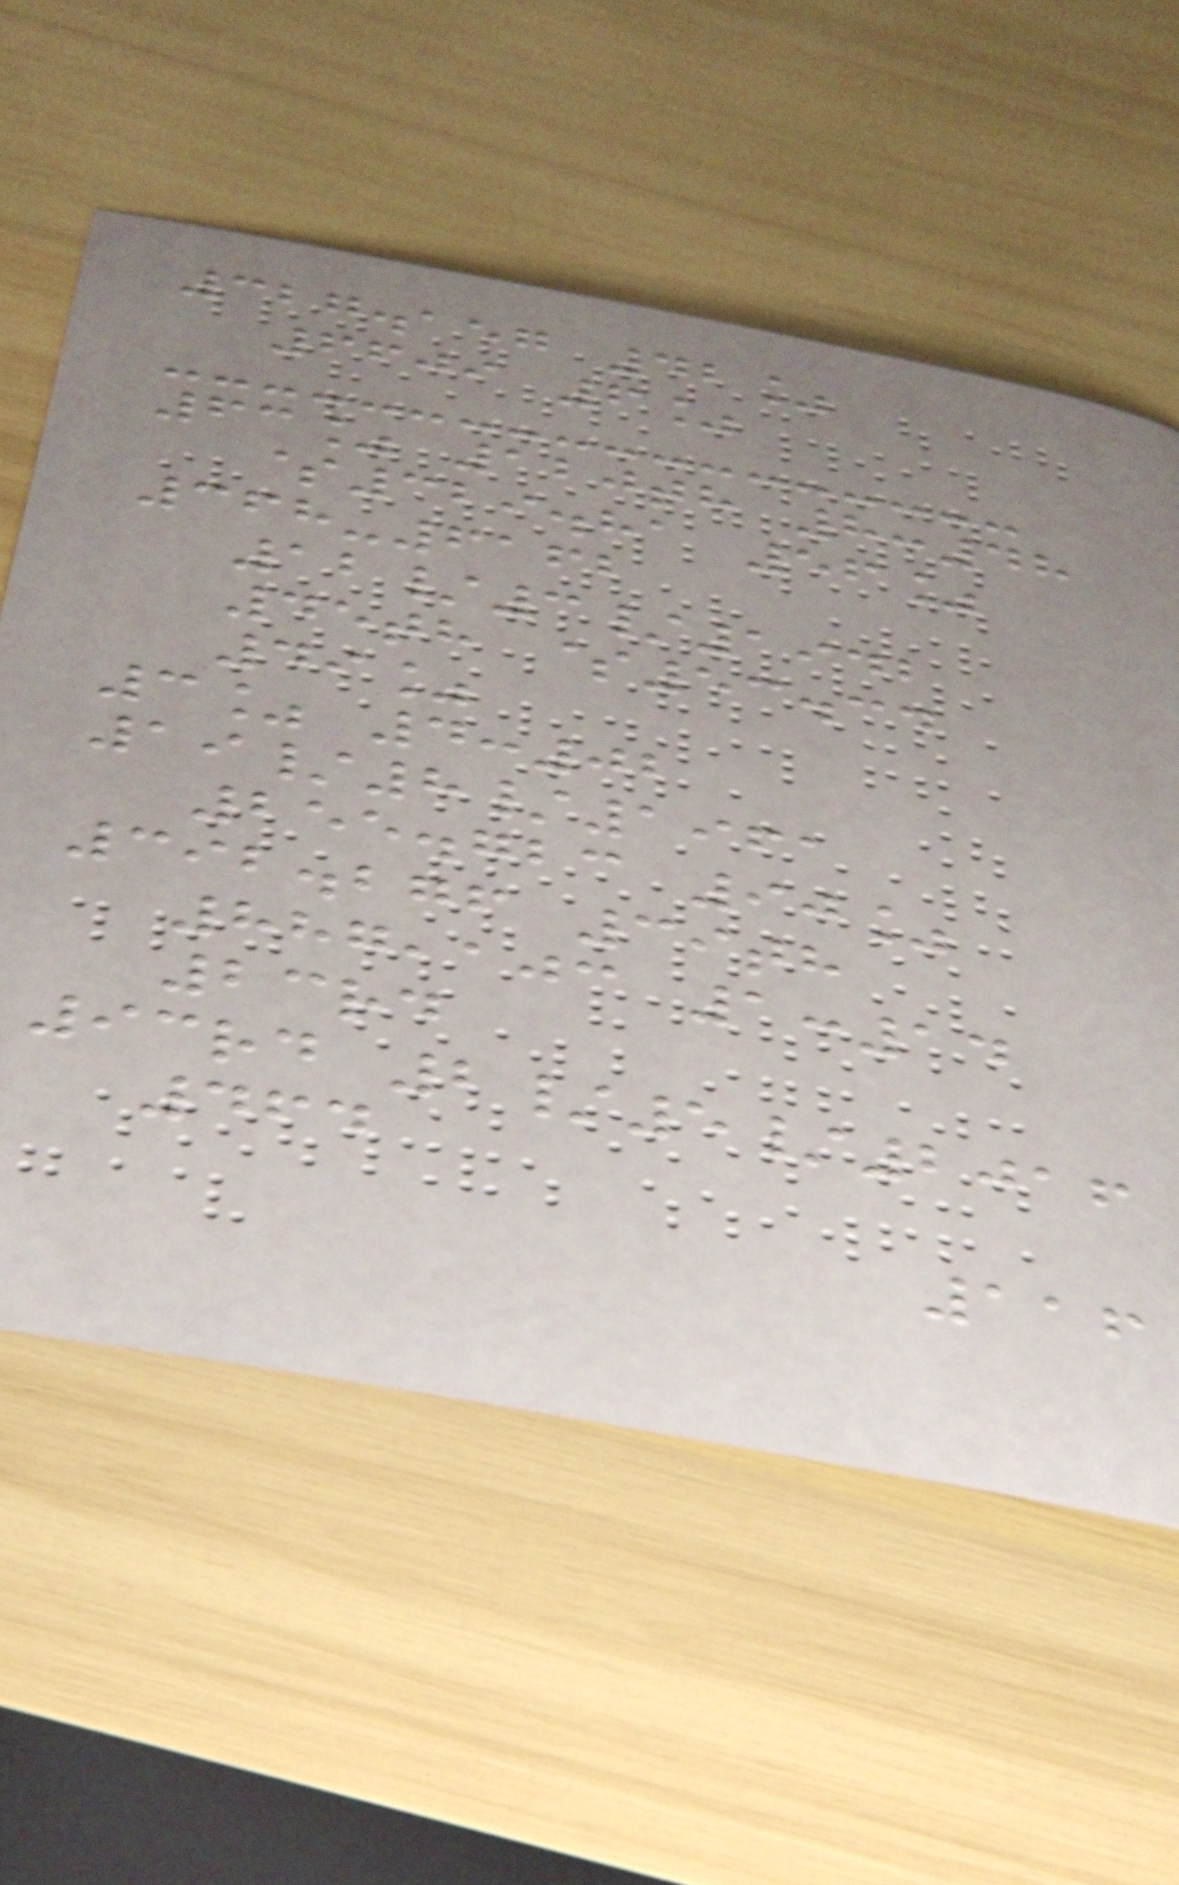327.157 42%
6609 6%
63% 120th 8:48
$329.81 56%
368-6162
12/3/1942
45th $53.34
49%
3% 4:02
19/8/1961
255.723 90%
392.276 39th
887,103 1:14
23rd
93rd 2/5/2016
464
116
